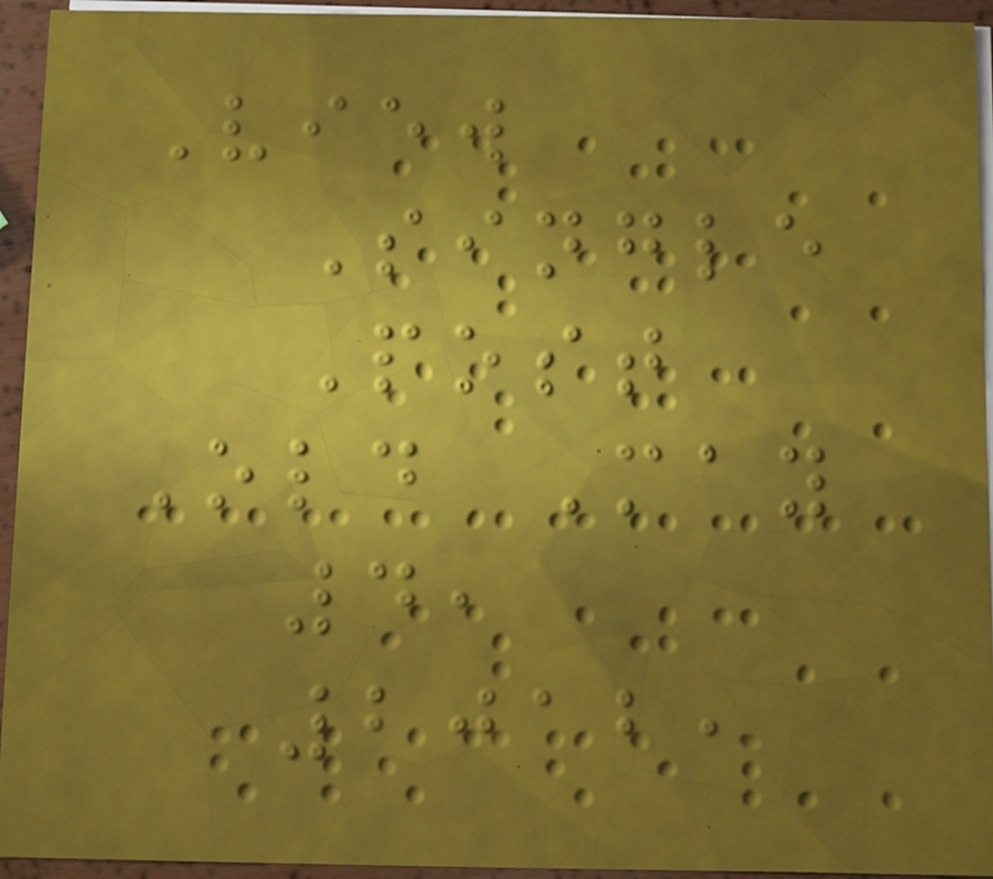View
Single
Post
Old May
4,
2012,
